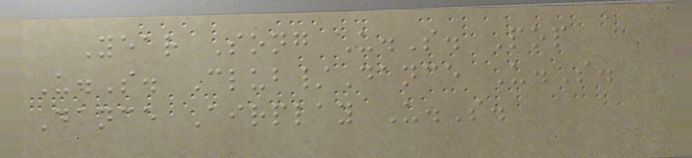Year Song U.S. Pop
U.S. Club/Dance U.S.
Dance Airplay U.S.
